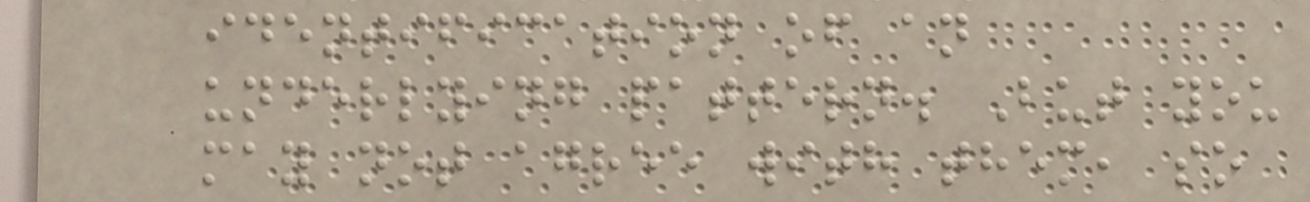identification of an
underlying pattern. But you
may not agree with them, so
